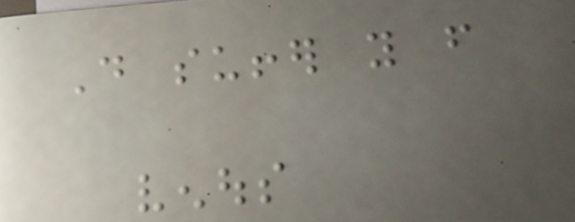Do suffer you from
venous
